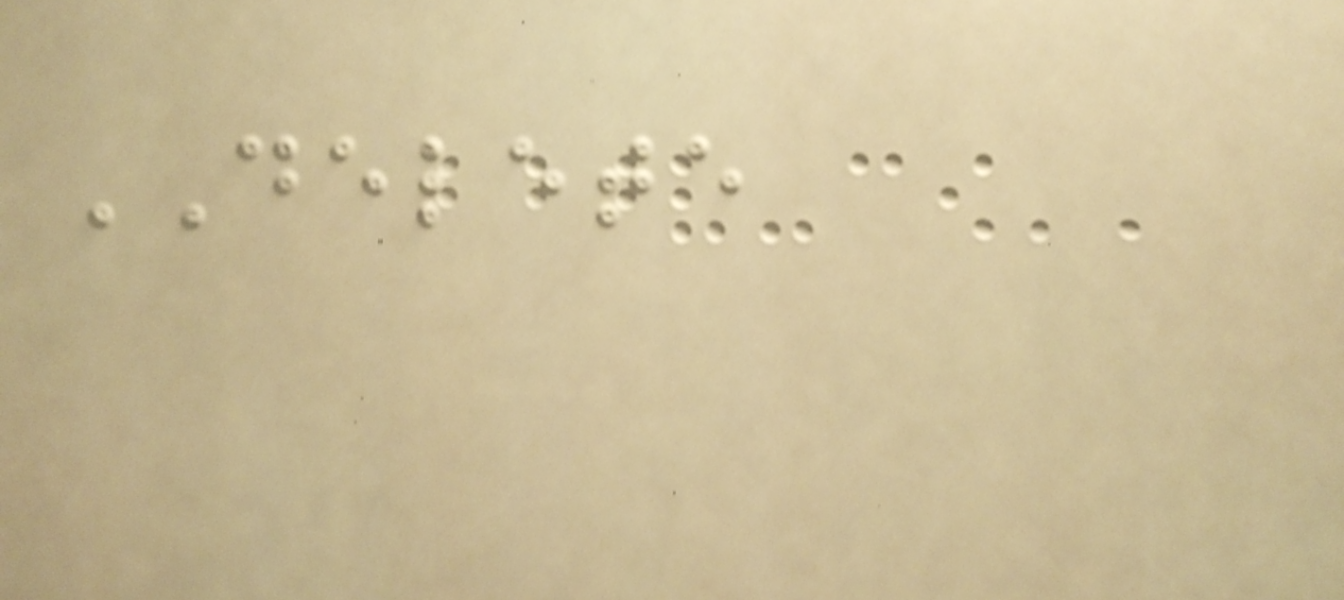DELETE
